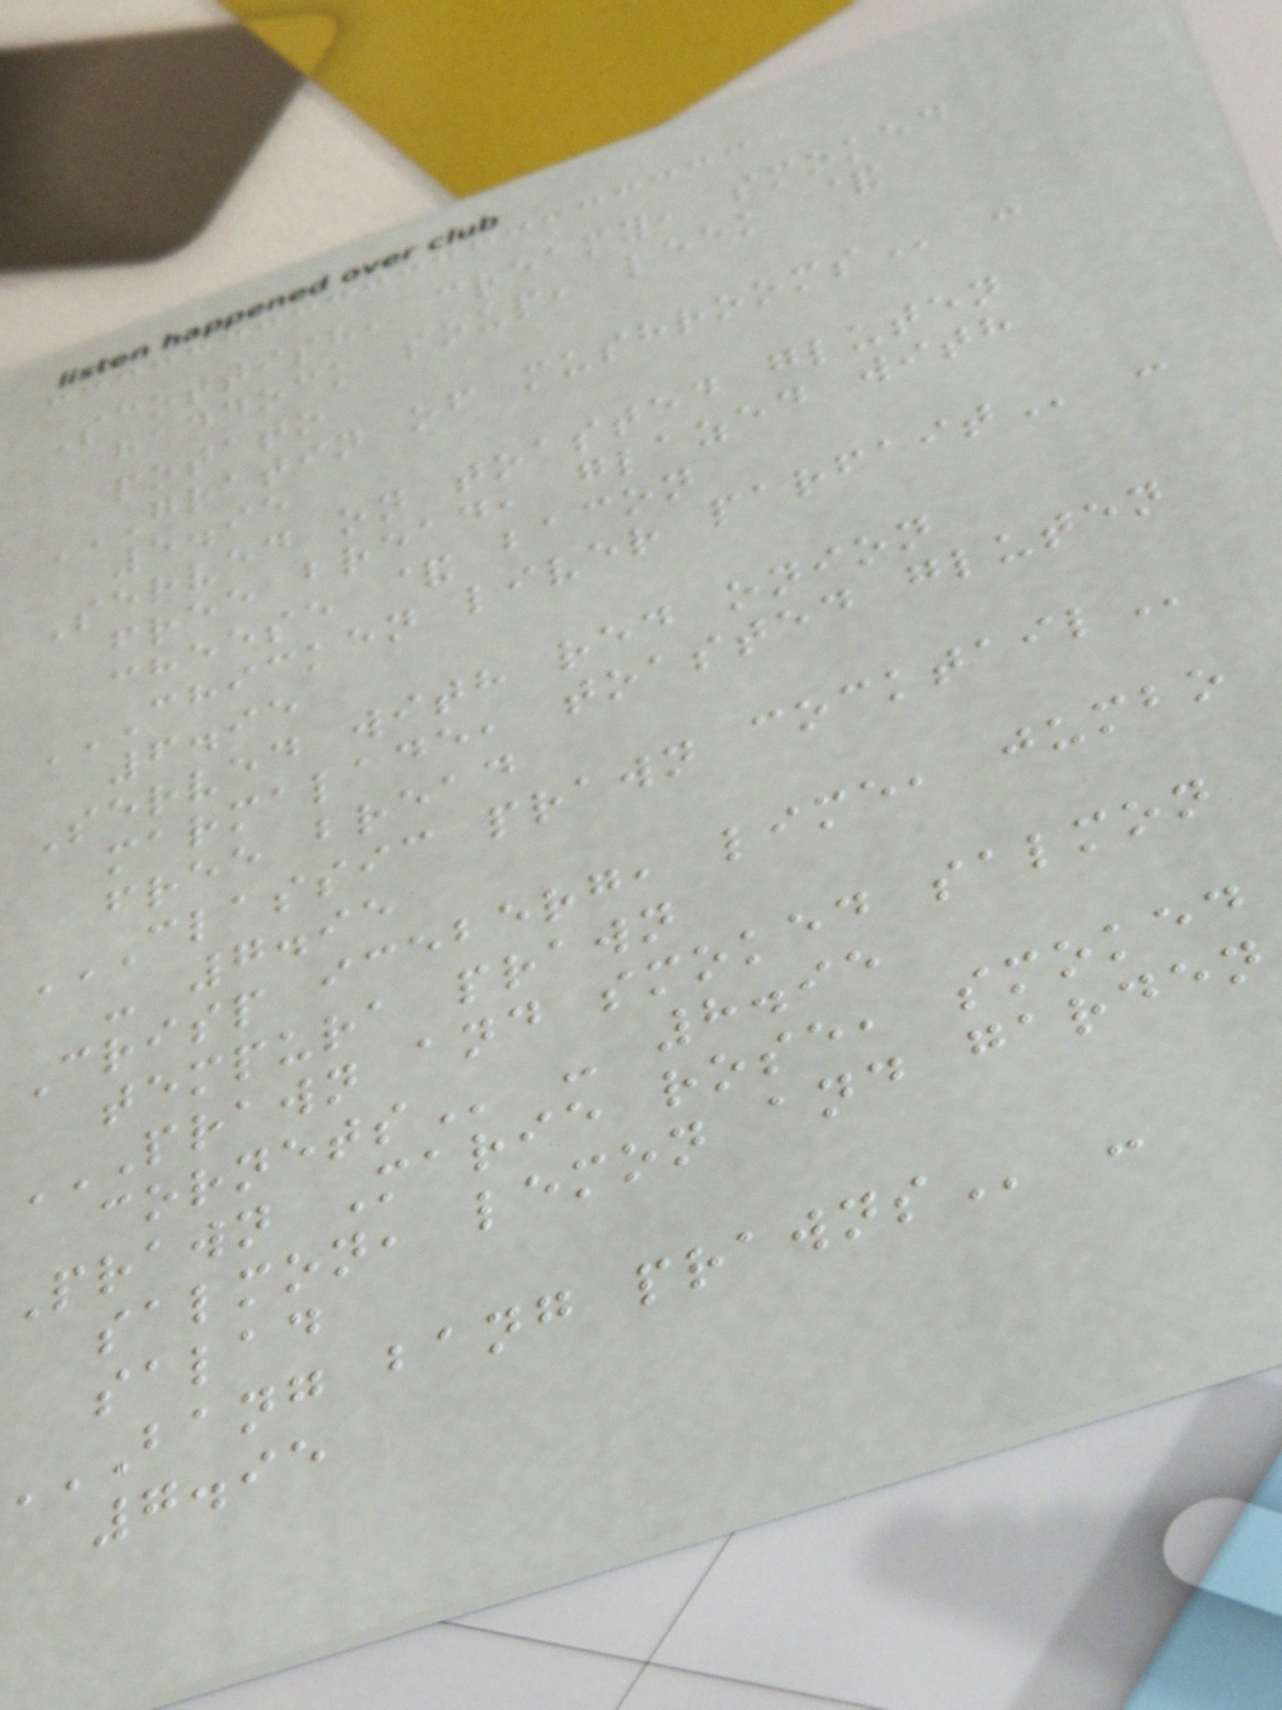Scottish, creamy, smoked
haddock soup, leek &
potato
GRATIN OF MUSHROOMS -
5.95
Served on toasted gluten
free bread, glazed with
cheese & bacon
CHICKEN LIVER PARFAIT -
6.95
Served with red onion
marmalade, toasted gluten
free bread
CLASSIC PRAWN COCKTAIL
- 7.95
Crisp iceberg, lime, jumbo
tempura prawn
PRAWN AND SMOKED SALMON
- 8.95
Prawn Marie rose, smoked
salmon, lemon and garden
salad
BANG bang
7.95
